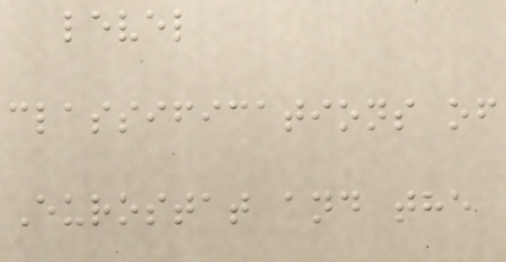level
classifications of
Eurostat and the
